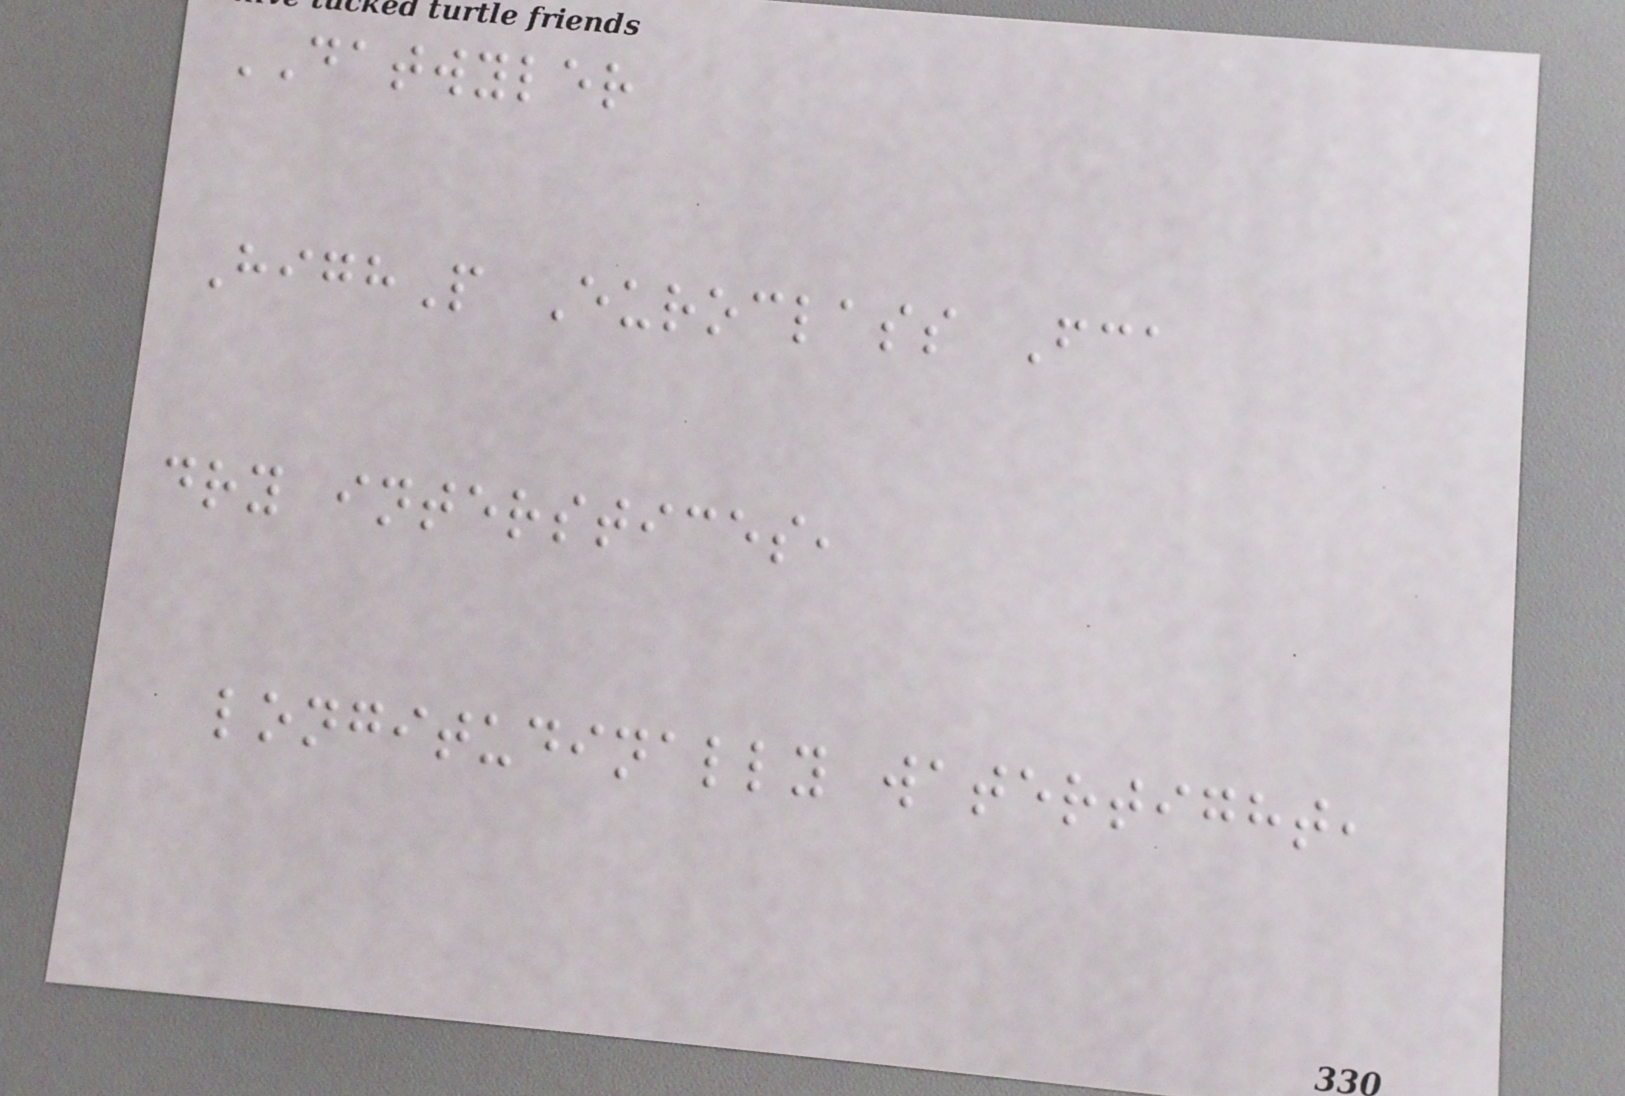DATWYLER
HighP Euroclass Fca
dry interstices,
longitudinally watertight,
